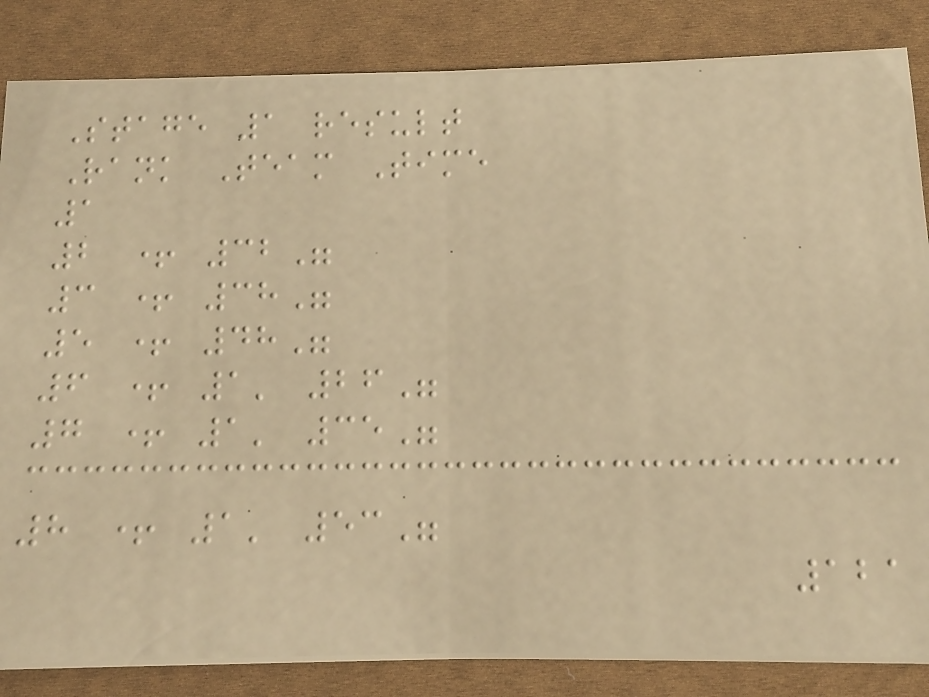Stage 1 result
Rank Team Time
1
2 + 32"
3 + 38"
5 + 48"
6 + 1' 26"
7 + 1' 35"
8 + 1' 53"
121
